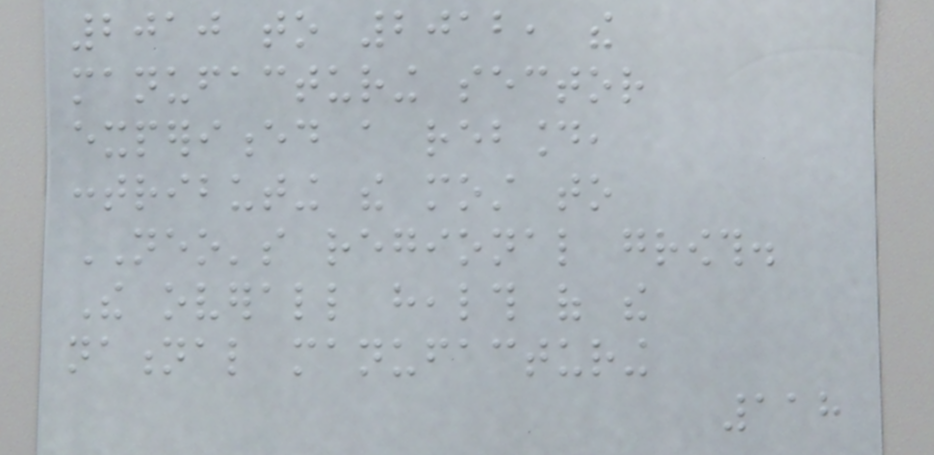2010 to 2012, the
manufacturing sector
experienced a rebound,
contributing the most to
NEO's regional growth.
The overall health of the
national manufacturing
118
